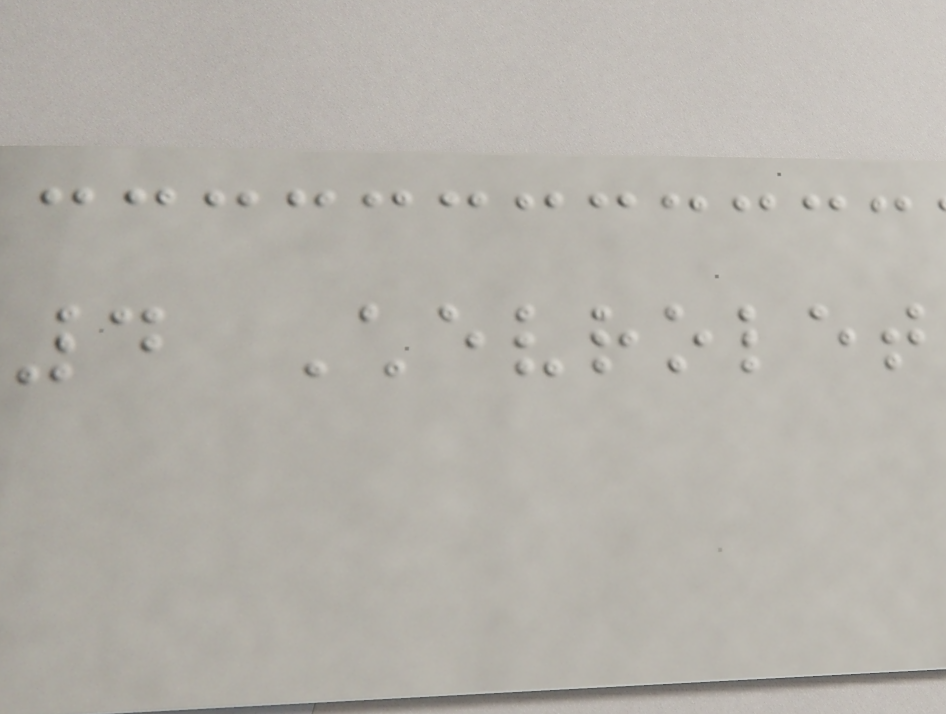4 Chevrolet
